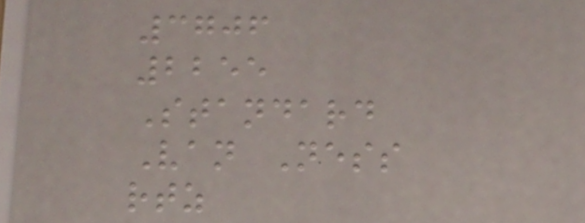3706
2255
Standard
Van Ness
rtz
